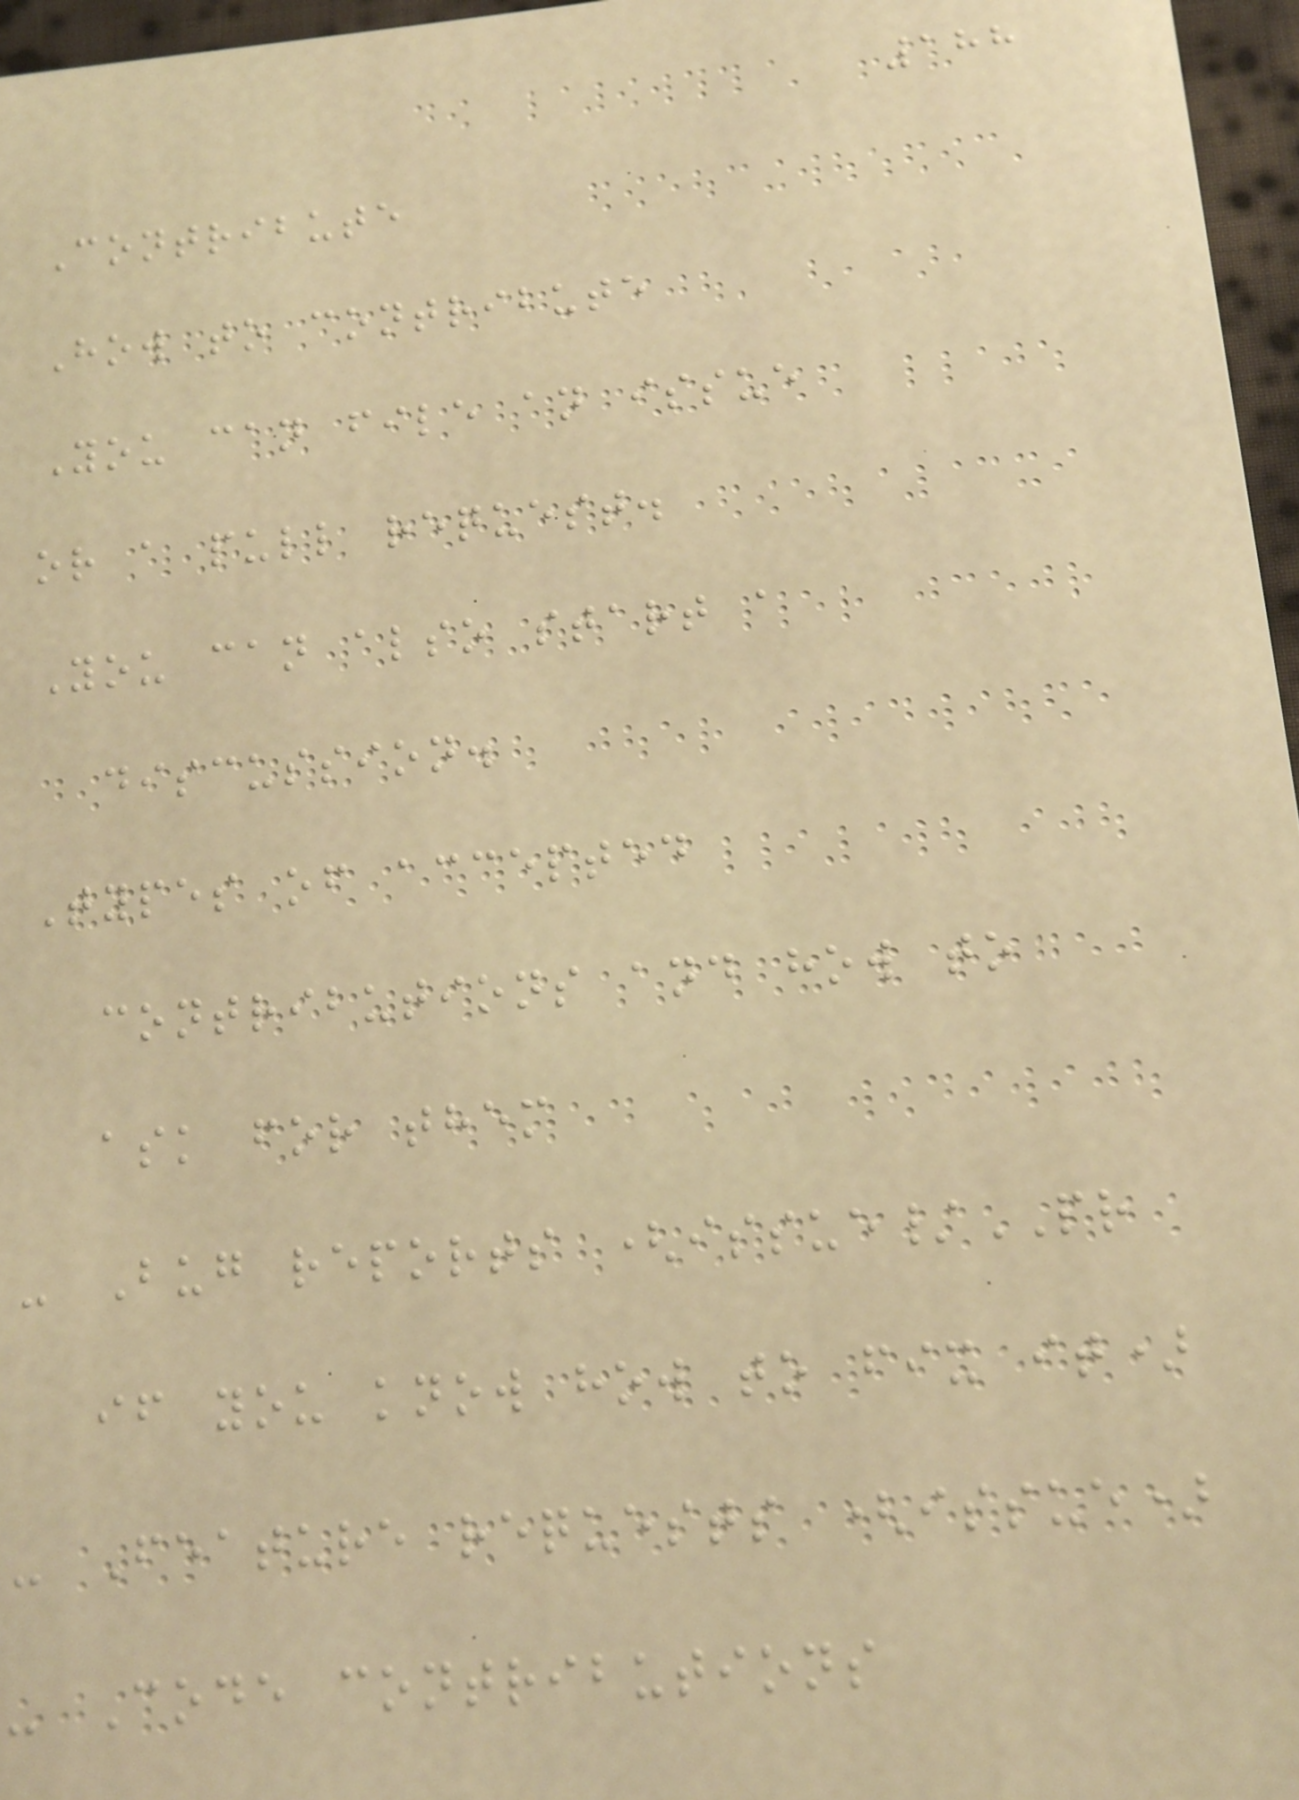188
Contribute
How to contribute
You can file an issue
or a pull request.
You can also start a
discussion.
Types of accepted
contributions and how to
ask for them
- Bug reports (issue/PR
if you know how to fix it)
- Feature requests (issue)
- Code contributions
